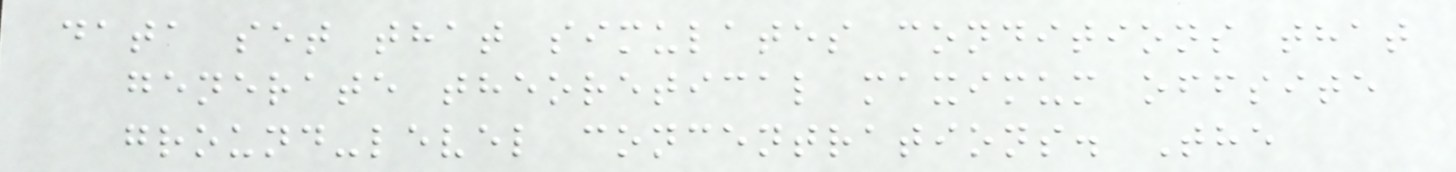data set that simulates conditions that
generate theoretical maximum offsite
ground-level concentrations. The
